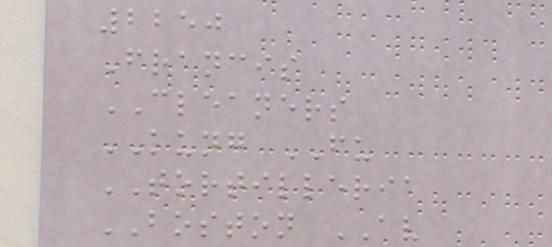2250
Francis
CLEANERS
KUNG FU
TORTILLERIA
BOSTON AV
